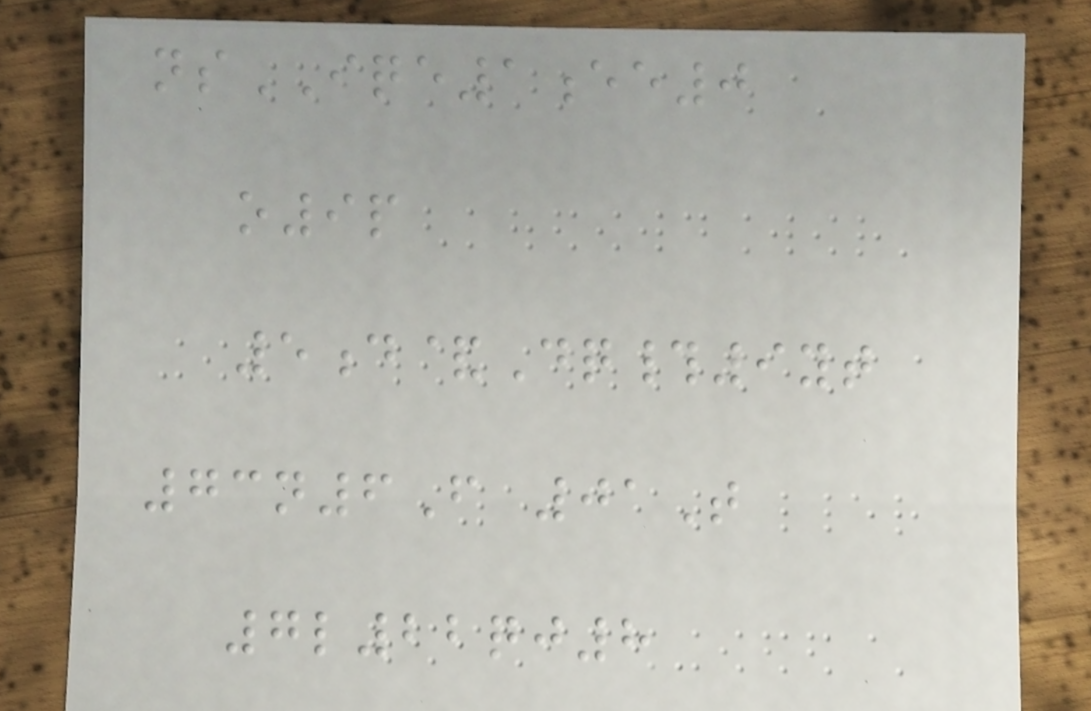nsIQE1ee0
o9p
5d&Dq#9yt
73n6F 01T
7l22qj8
